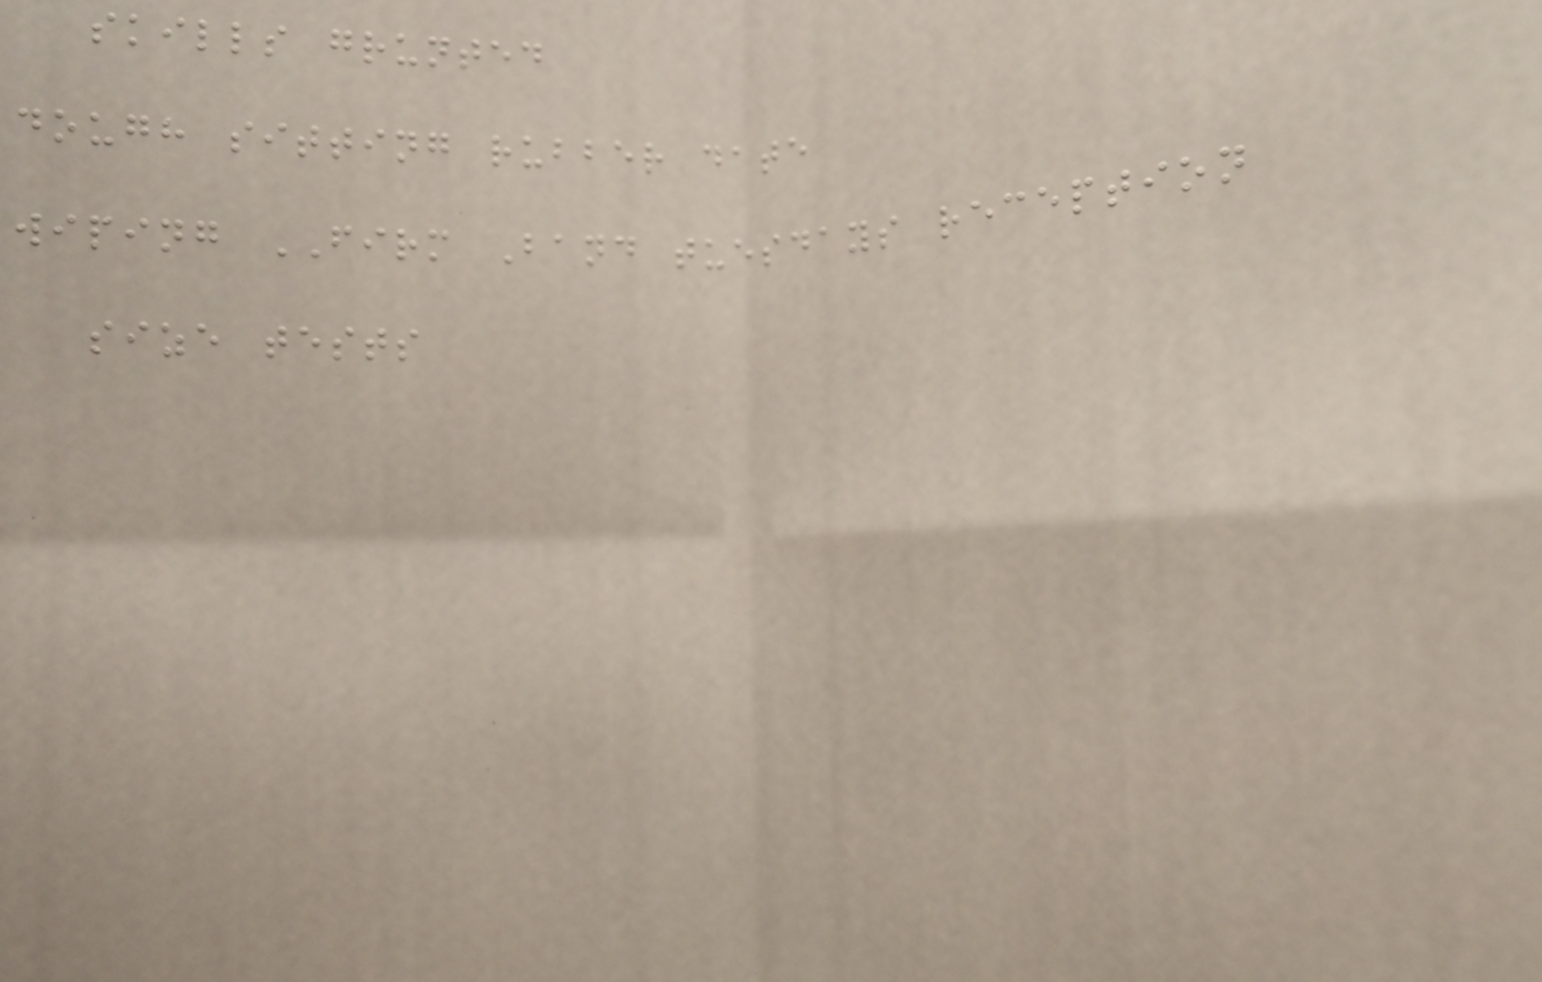skills grunted
dough sitting rubber date
wiping FIRM Band tuesdays reception
size tests
